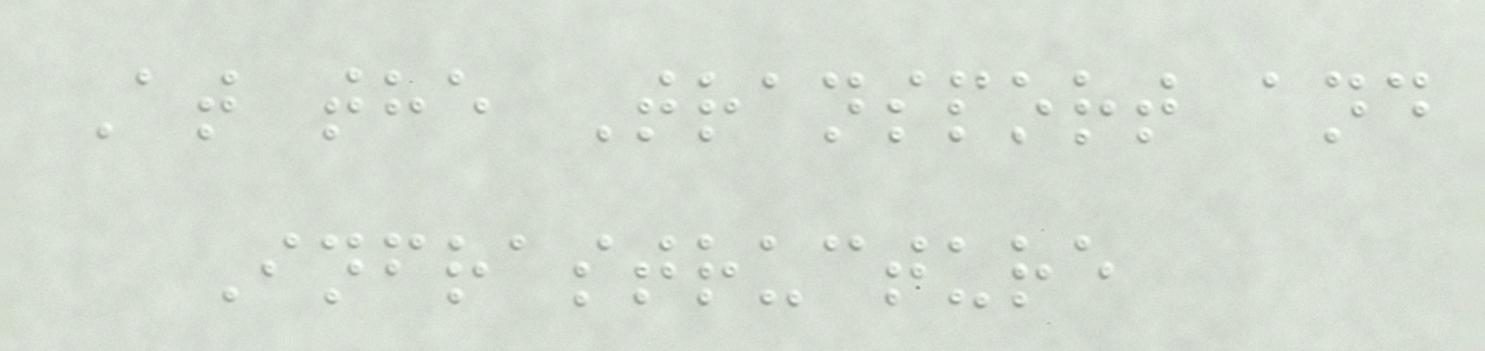At the Transport and
Infrastructure
